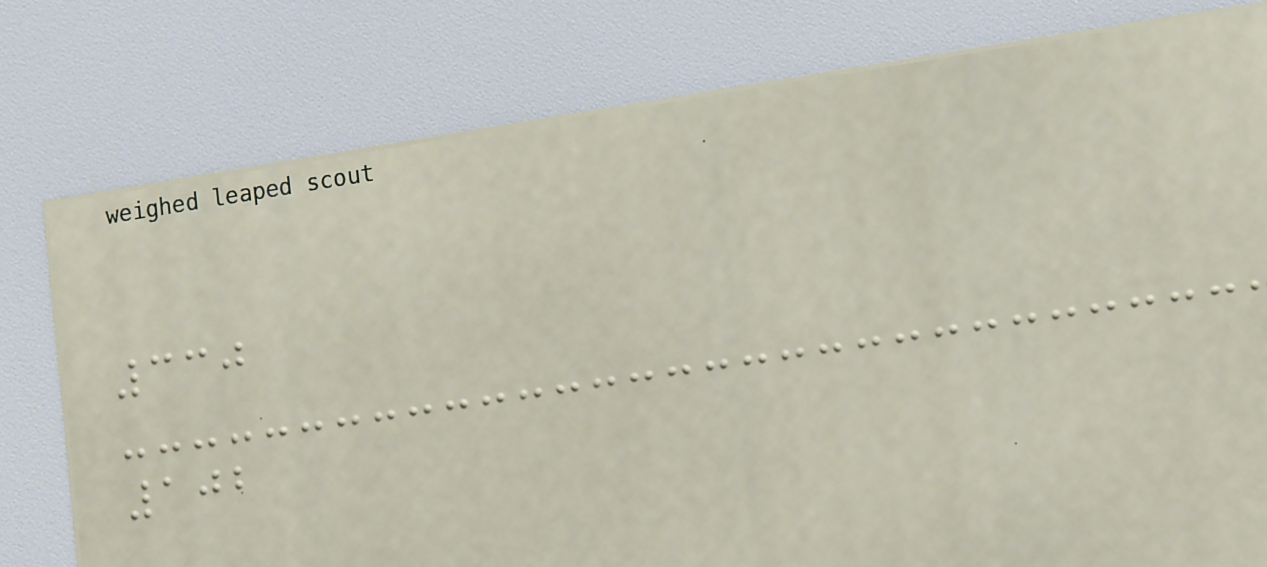330
102
